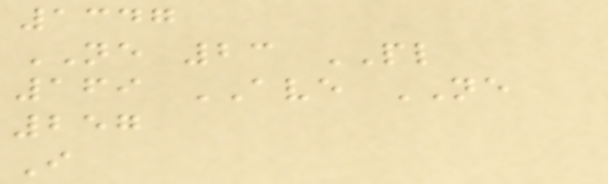1347
NE 23 PL
169 AVE NE
257
I
